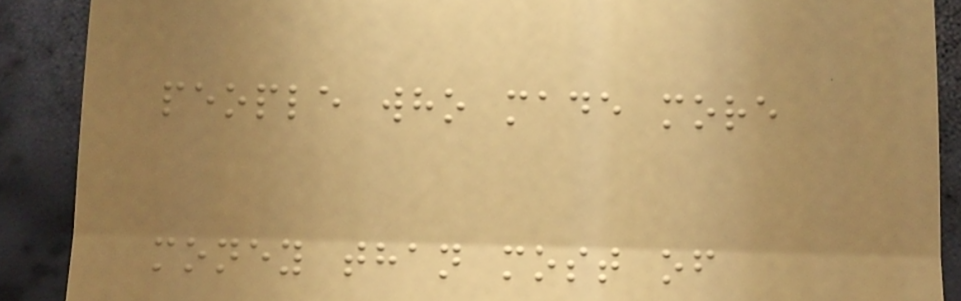people who made more
money than most of
